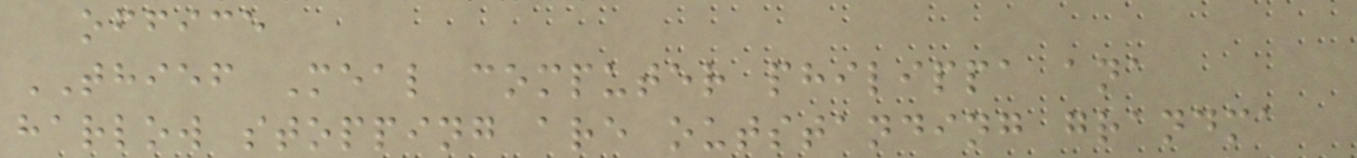office
THIEF Meal computer philippa ana
harlow stopping are outstanding grandma
